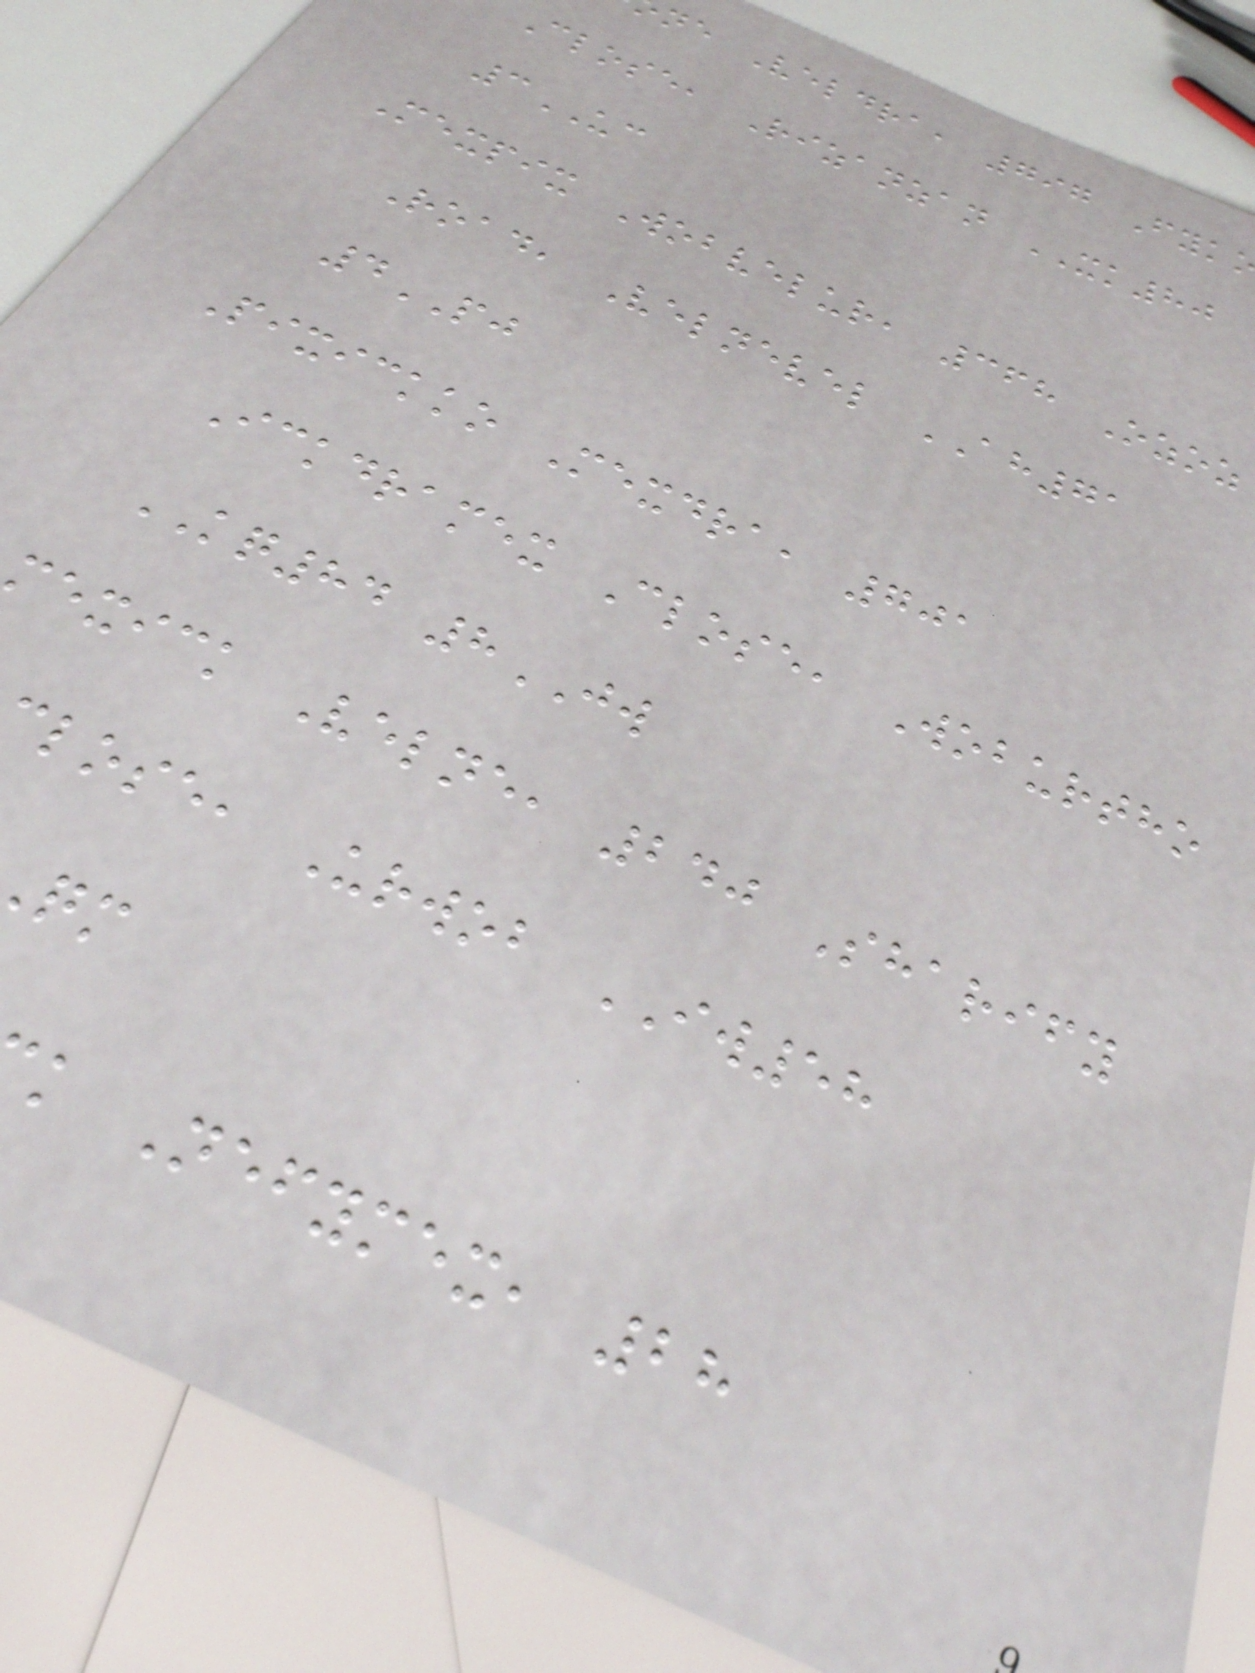ne Veldra, 797 Fyk
Close, Rizanzan XK80
3UC
Mexpix Wobvelur, 368 Ozoz
Road, Velnevel AH71
4PJ
Pixickko Mexdra, 701
Ickdramex Close, Woburtho
KQ84 8JW
mexick Velne, 240 Sharify
lose, Urwob IW58
k Nefymex, 28
